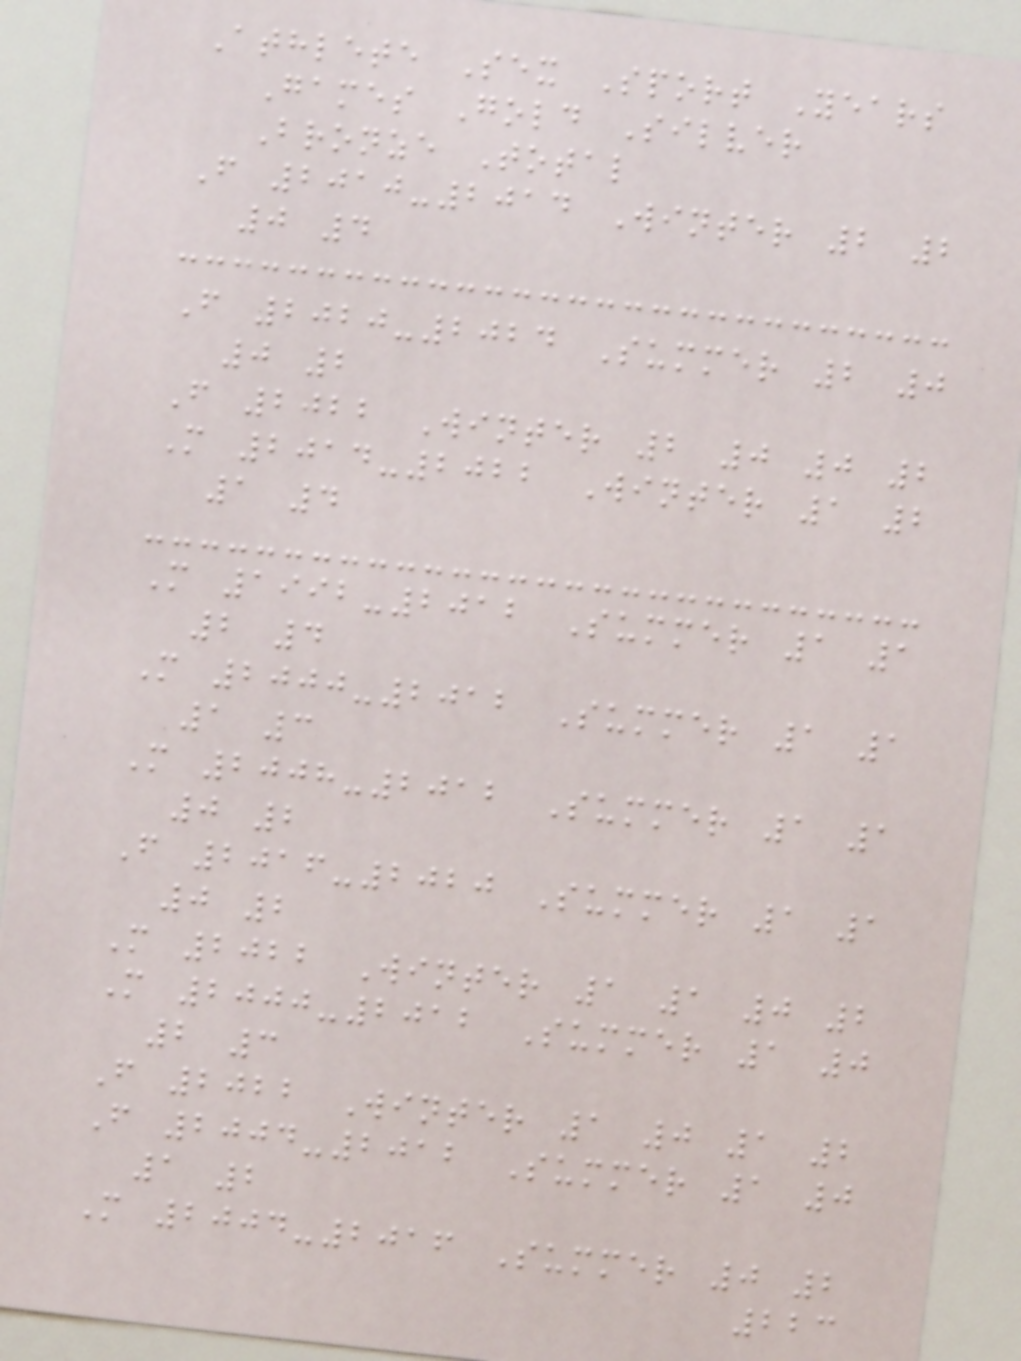Athlete Sex Sport Years
Games Gold Silver
Bronze Total
F 2010-2014 Winter 2 2
0 4
F 2020-2024 Summer 2 0
0 2
F 2022 Winter 2 0 0 2
M 2014-2022 Winter 1 2
1 4
M 1992-2012 Summer 1 1
2 4
M 2000-2012 Summer 1 1
1 3
M 2008-2012 Summer 1 1
0 2
F 2016-2020 Summer 1 1
0 2
M 2022 Winter 1 1 0 2
M 2000-2012 Summer 1 0
2 3
F 2022 Winter 1 0 1 2
F 2004-2012 Summer 1 0
1 2
M 2004-2016 Summer 0 2
223
